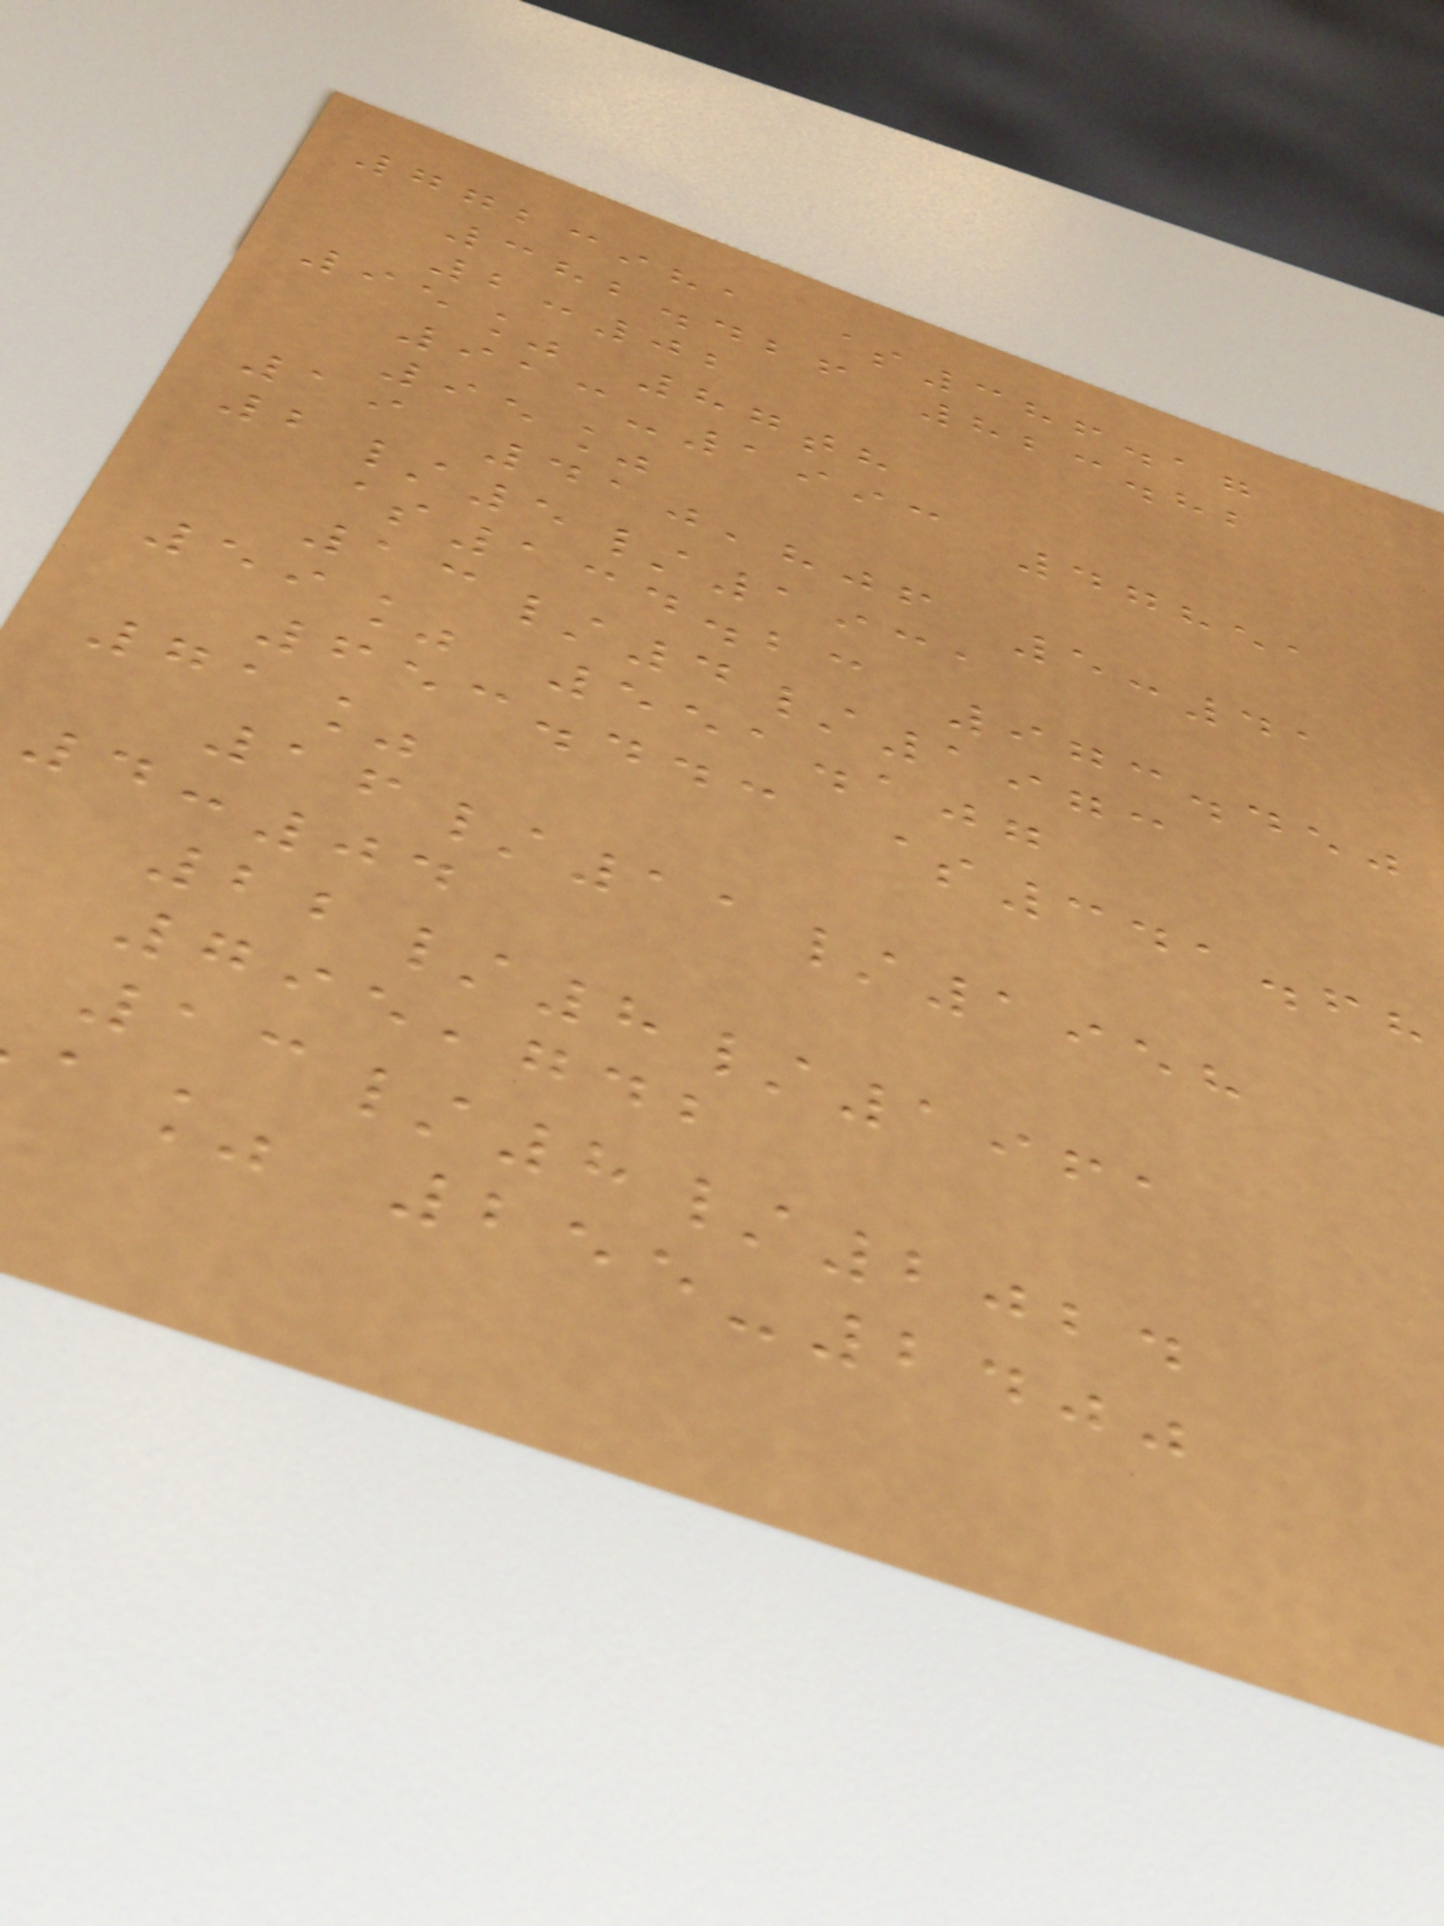7723981 $386.17
382.426 823.82
2:02
95% 87th
913-1993 47851
95%
19 410,806 5:41
2/5/1931
$134.23 973.450
13/4/1973
59% 551.107
653.443 $341.68
71%
16/11/1958
4:04
22/8/1961
795,742
13/8/2024
a% 255-2400
